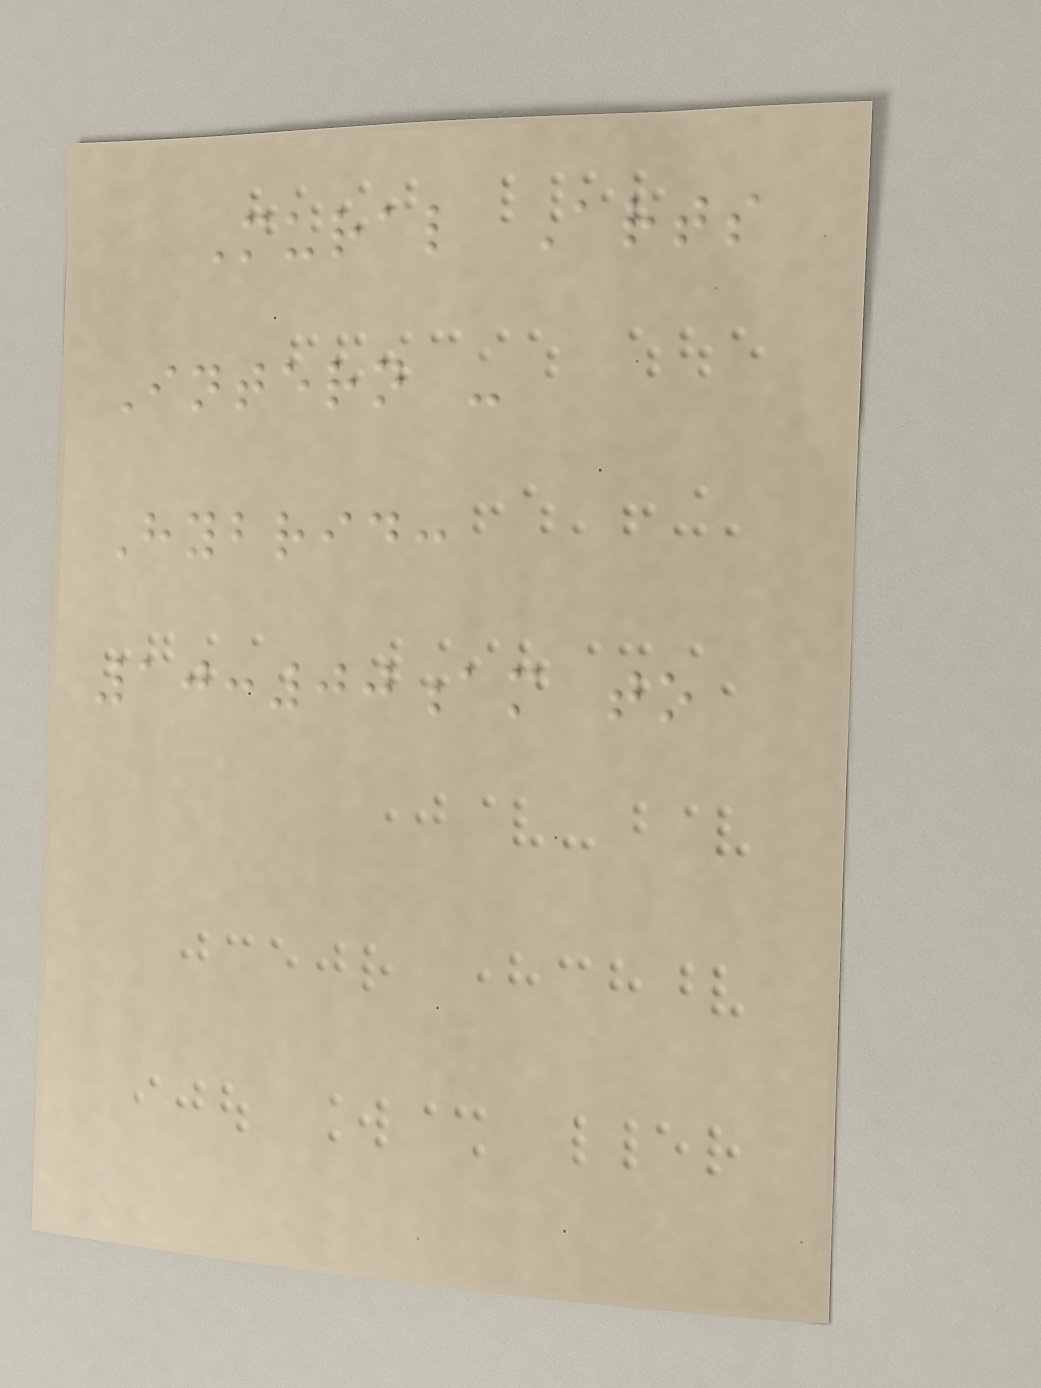Mural Arts
Intern -
Hybrid:
10:00am to
